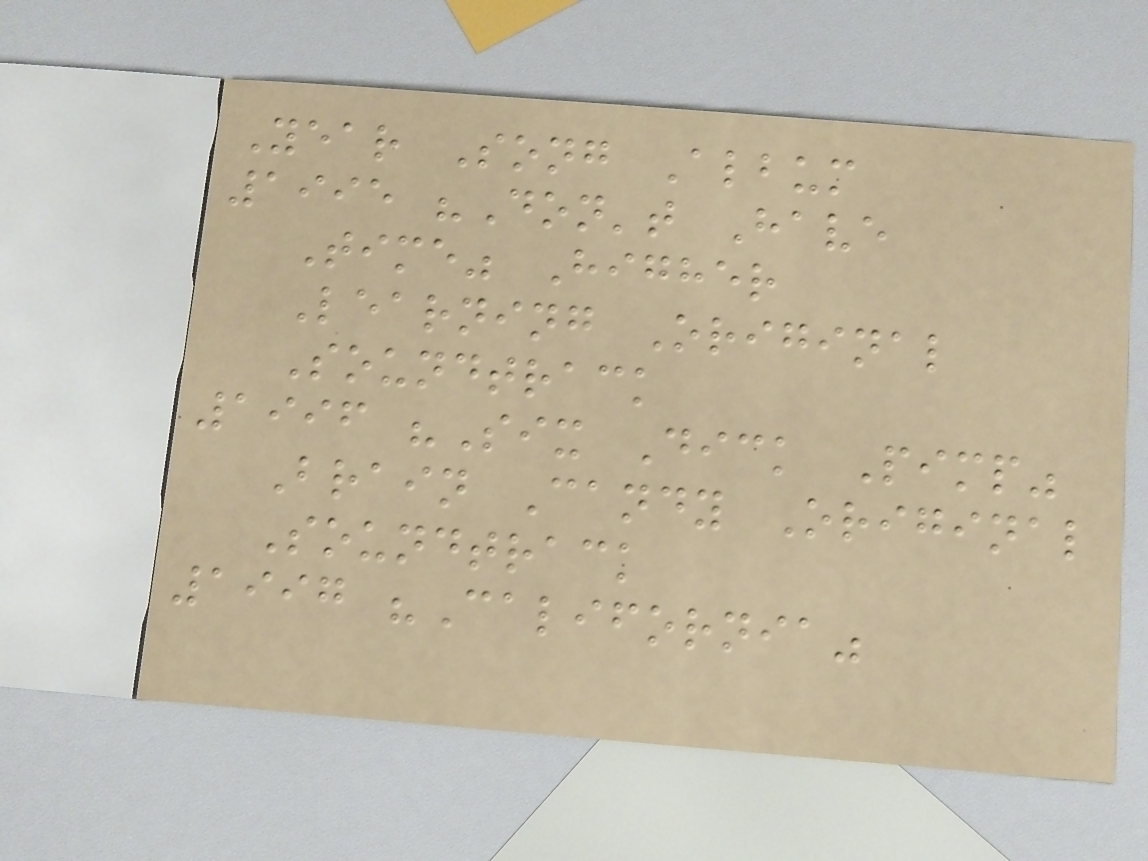Year Song Album
1995 "Don't Have
Time" Higher
Learning Original
Soundtrack
1996 "Six Dick Pimp"
Brain Candy Original
Soundtrack
1997 "California"
